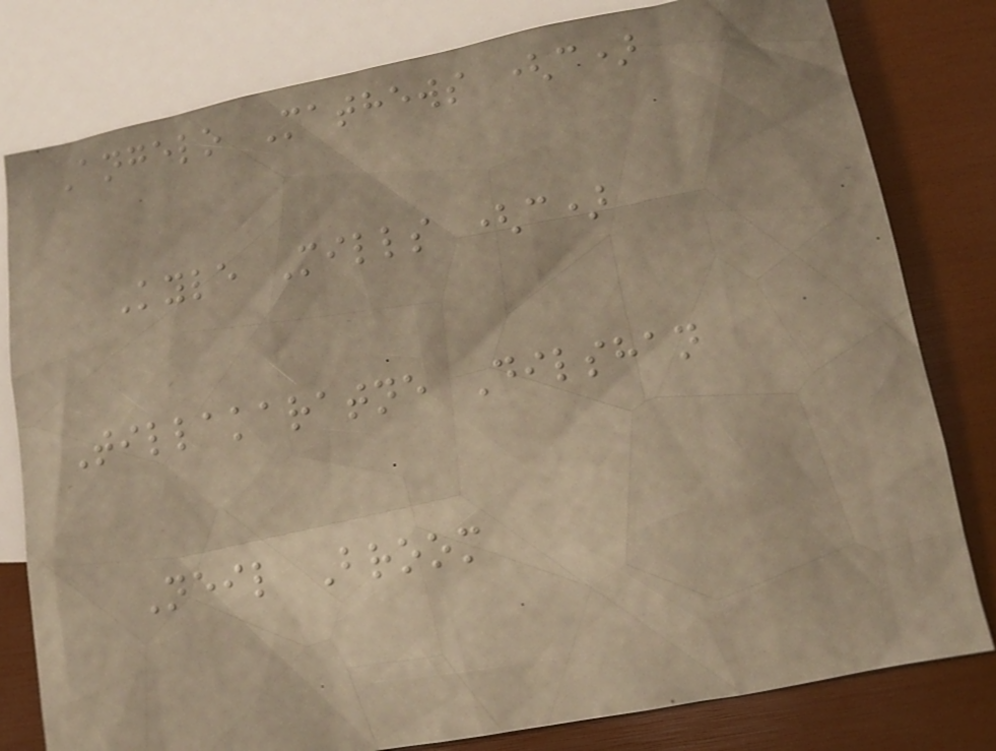Angelo Mathews (c)
Kyle Mills (c)
Tillakaratne Dilshan
Neil Broom
